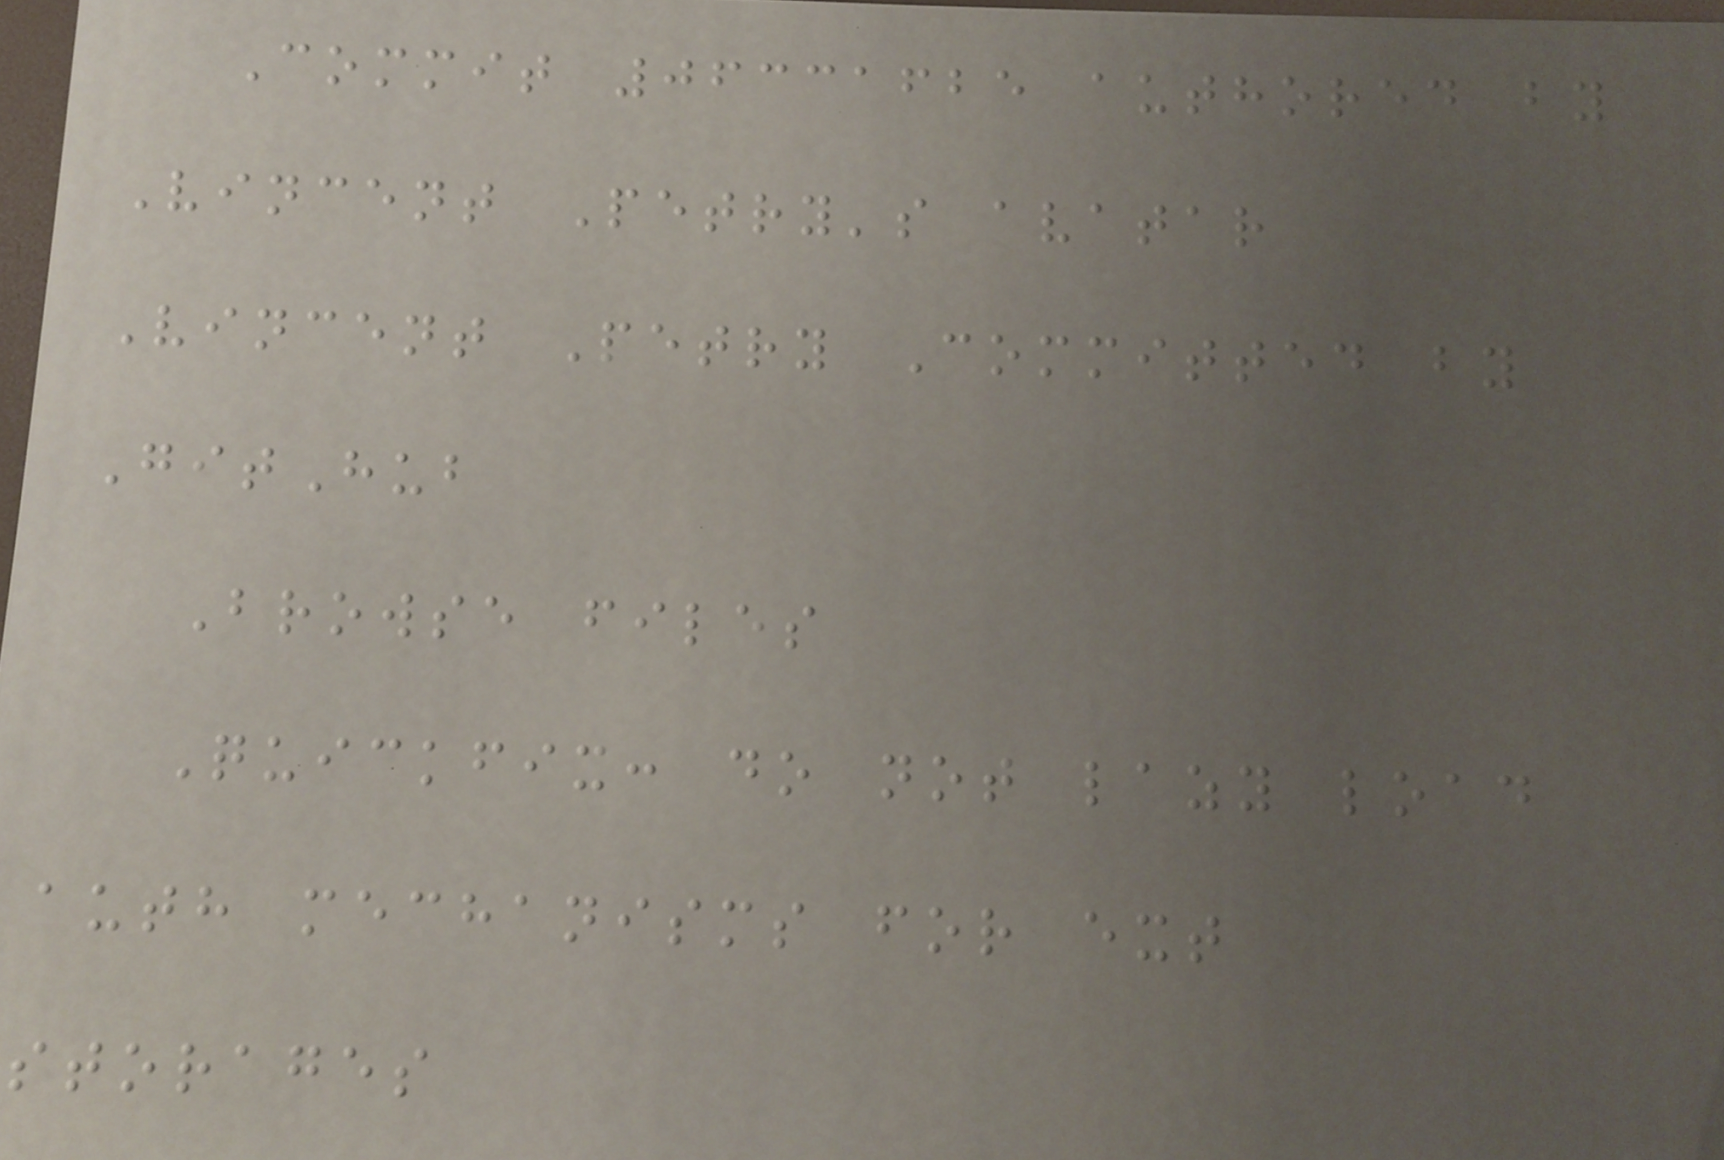Commit 06331625 authored by
Vincent Petry's avatar
Vincent Petry Committed by
GitHub
Browse files
Quickfix: do not lazy load
auth mechanisms for ext
storages
